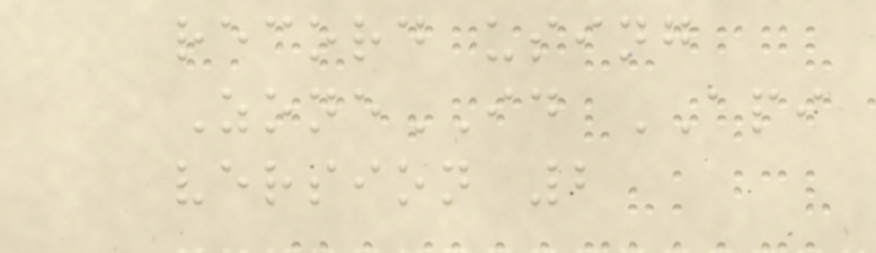record using
ZoneID API
version 2
